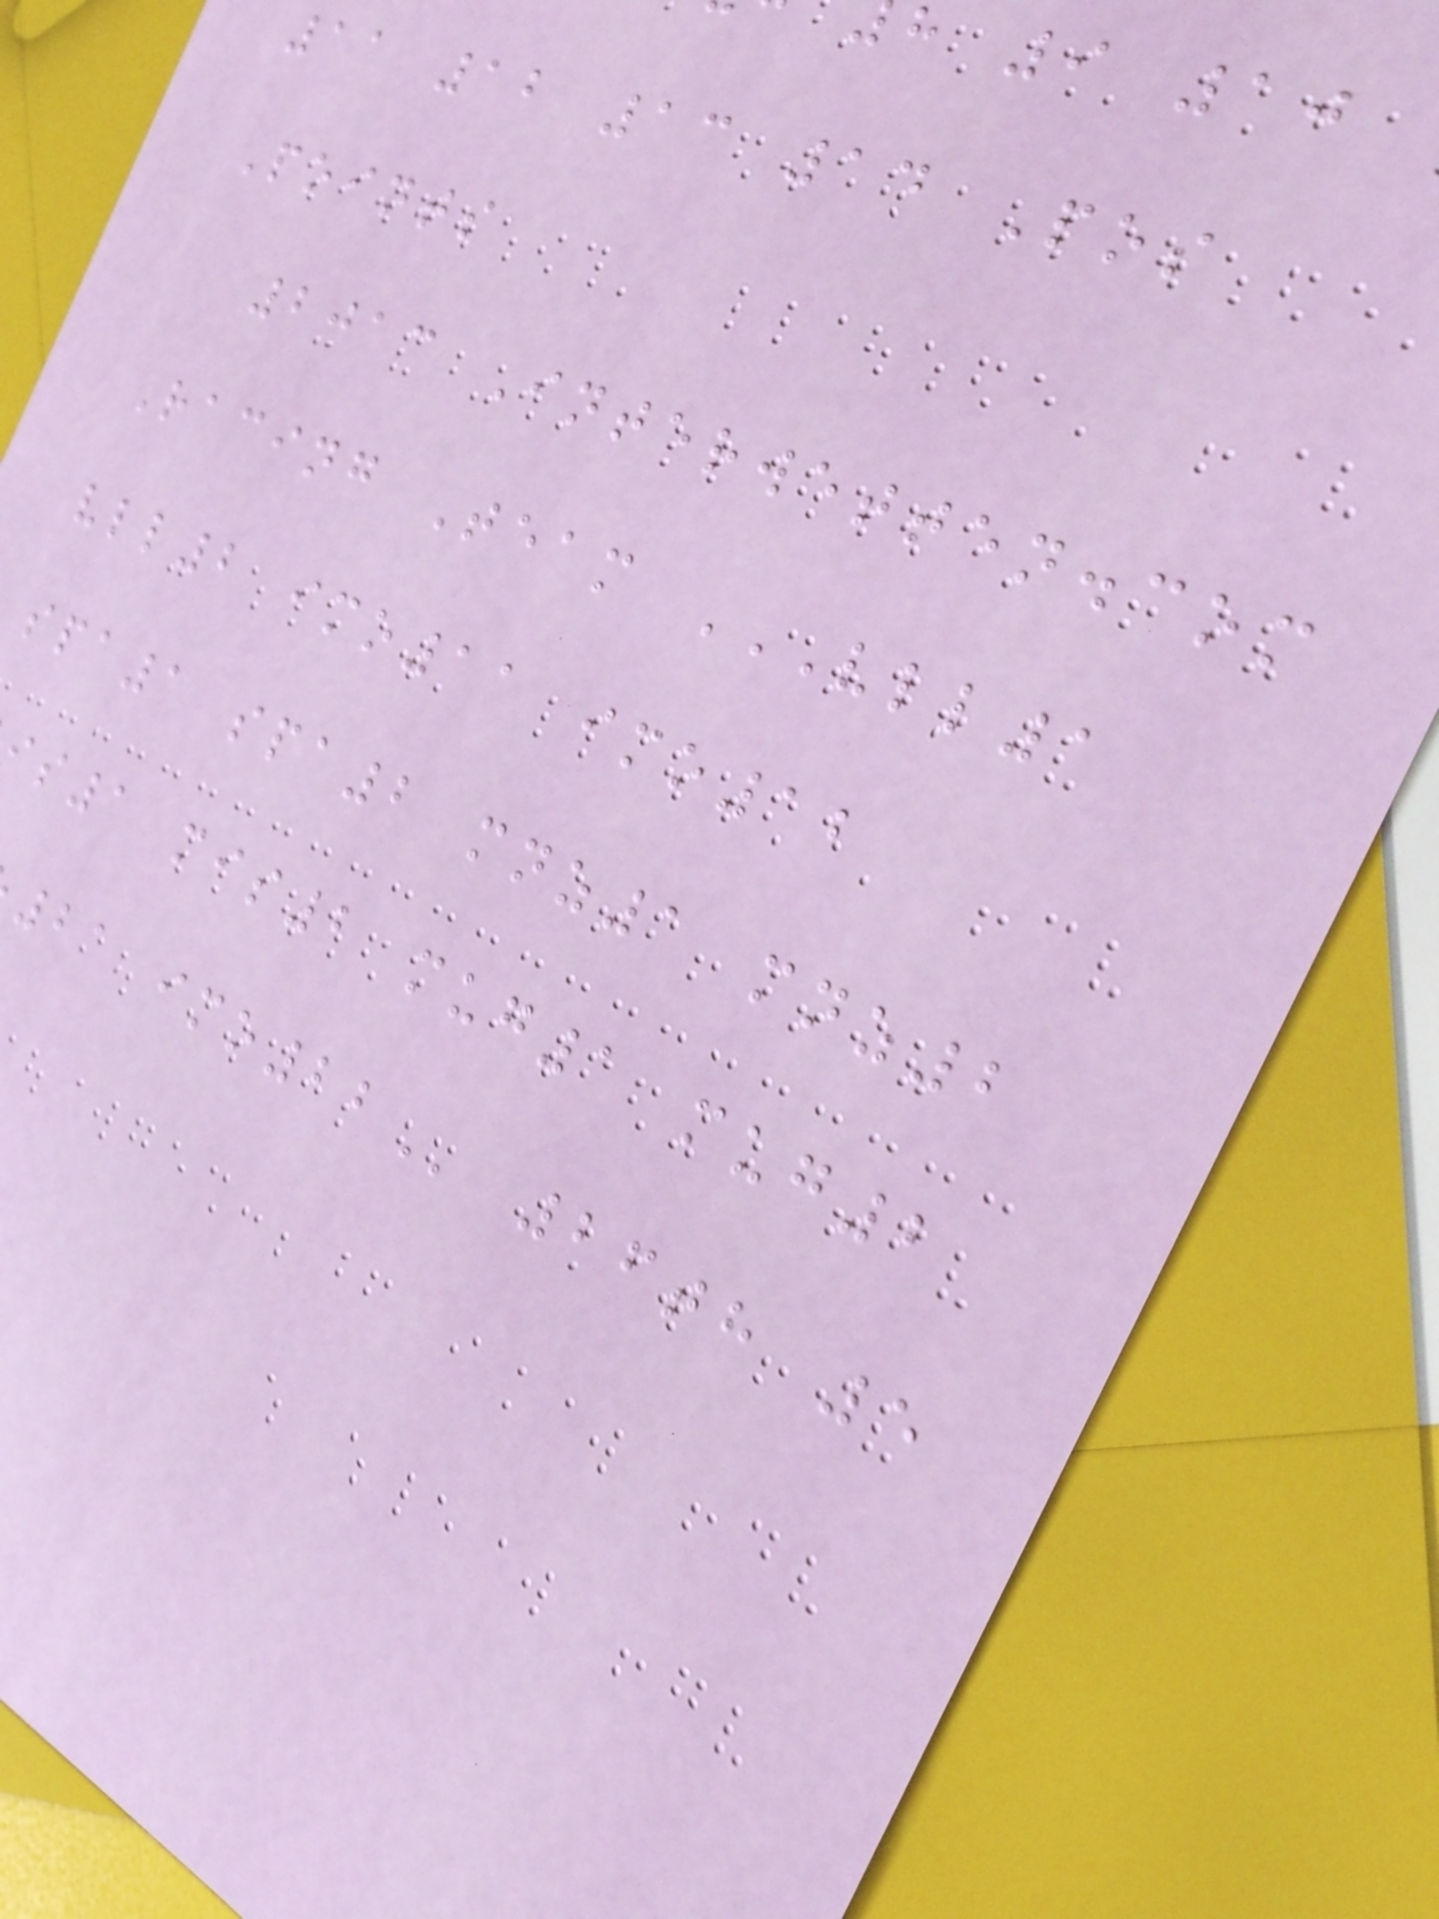h 9 10
11 12 13 14 Pos
Points
2013 Interwetten.com
Racing Team VLL1
vll2 imo11 imo12
spa1 spa2 mnz1 mnz2
is1 mis2 mug1 mug2
